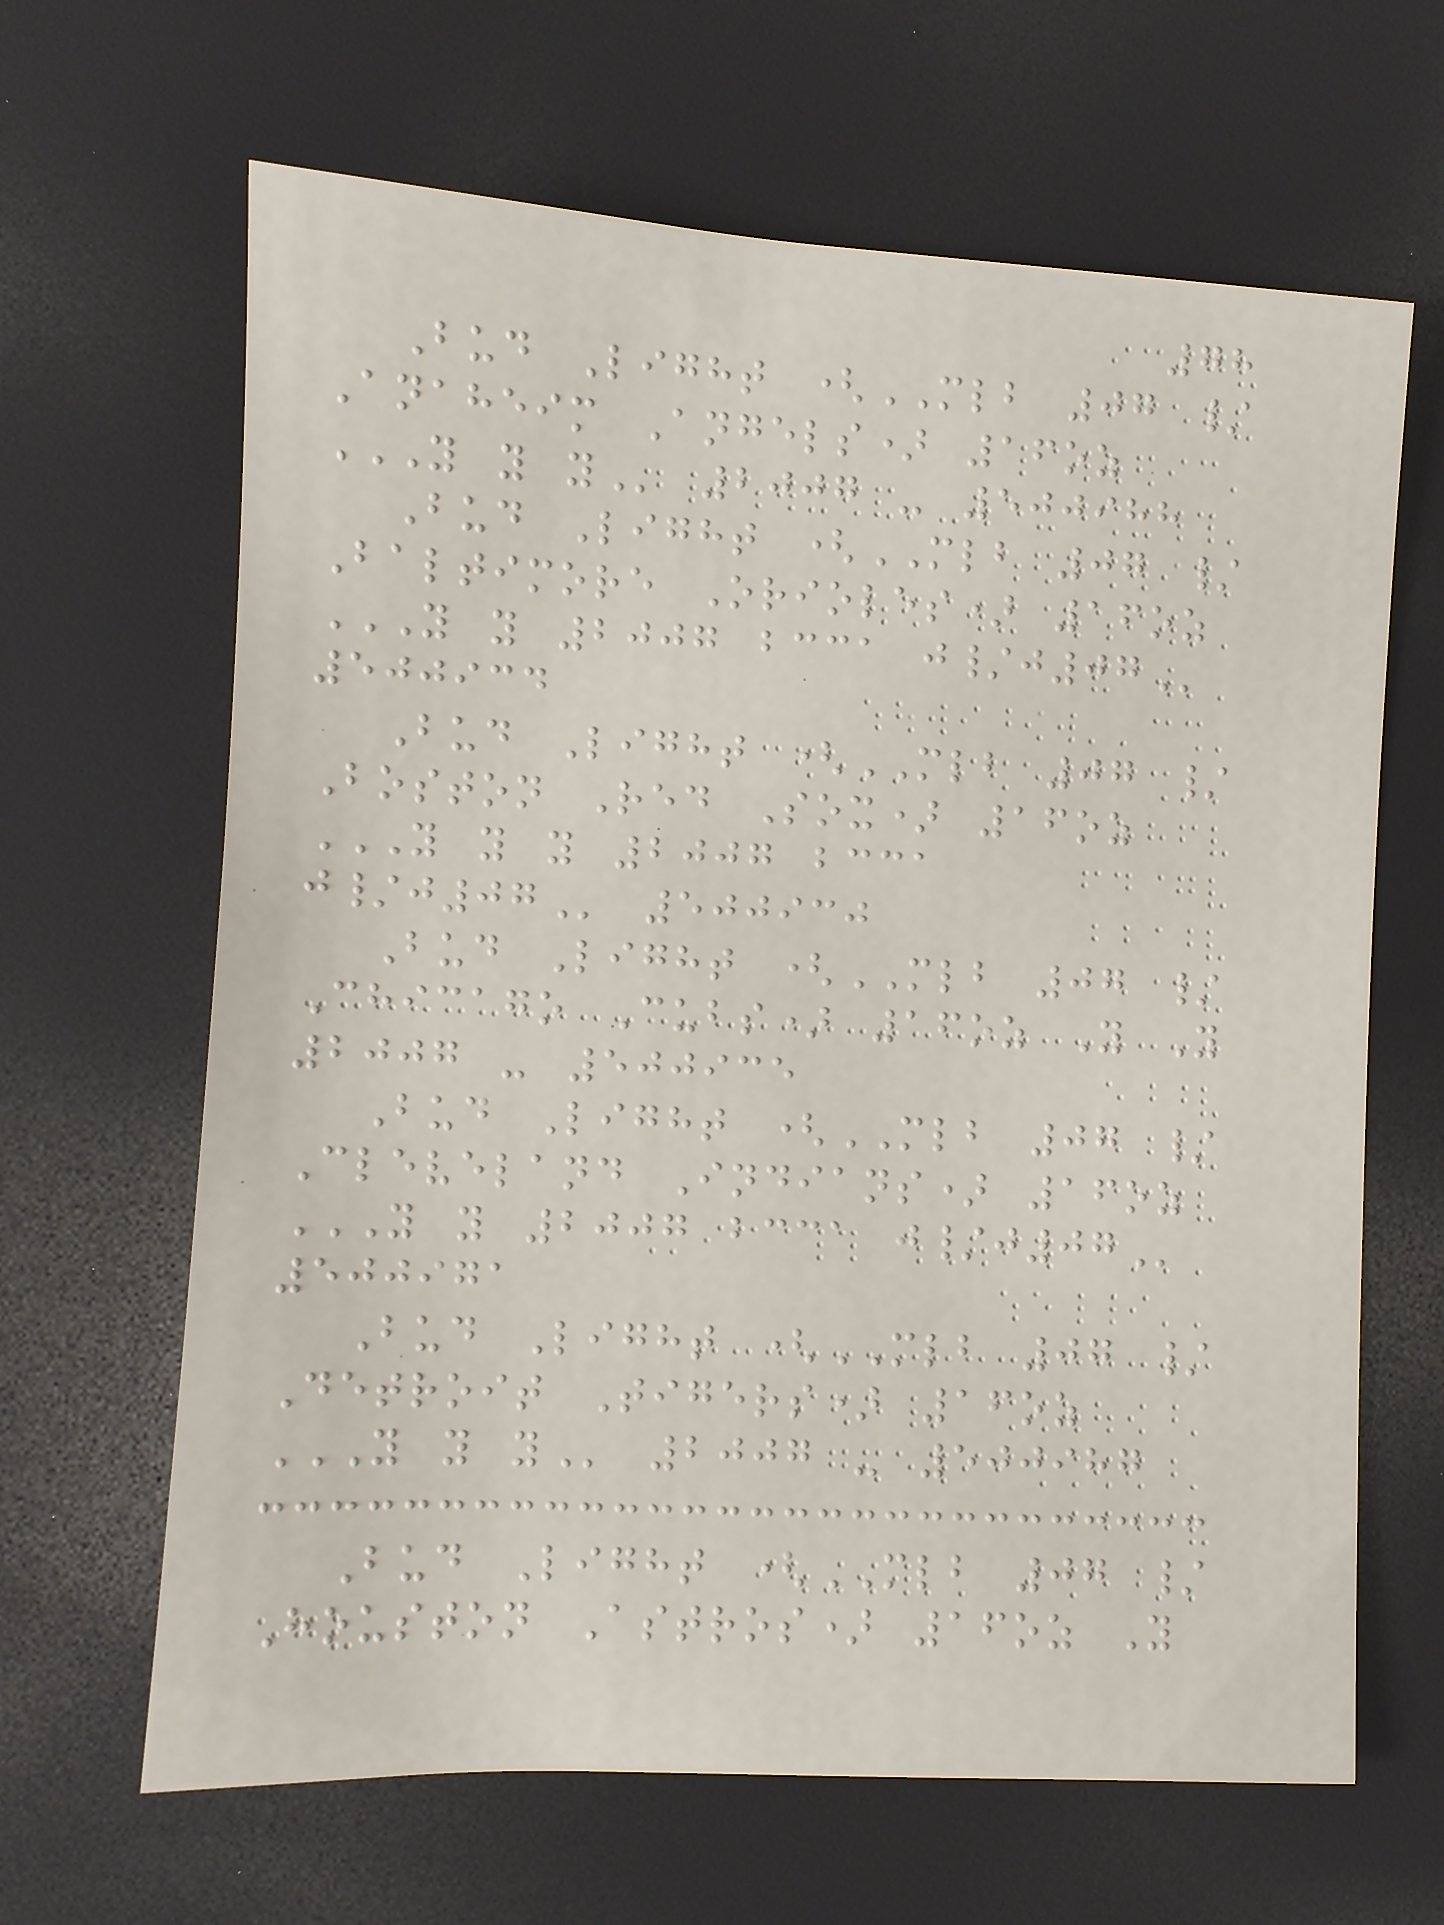78
Bud Light (MLB 07 /
Anaheim Angels) 16oz
Y Y Y 2007 - 500988
Bud Light (MLB 07 /
Baltimore Orioles) 16oz
Y Y 2007 BCCA J/J07
500934
Bud Light (MLB 07 /
Boston Red Sox) 16oz
Y Y Y 2007 BCCA
J/J07 500930
Bud Light (MLB 07 /
Chicago Cubs) 16oz Y Y
2007 - 500935
Bud Light (MLB 07 /
Cleveland Indians) 16oz
Y Y 2007 BCCA J/J07
500971
Bud Light (MLB 07 /
Detroit Tigers) 16oz
Y Y Y 2007 - 500987
Bud Light (MLB 07 /
Houston Astros) 16oz Y
